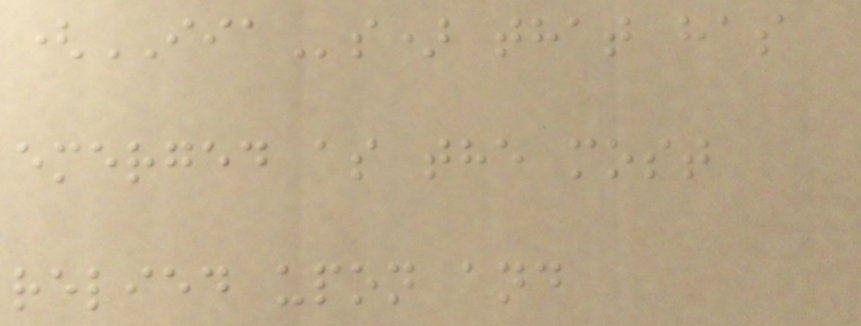(IIAs) that has
emerged as the most
relied upon and
